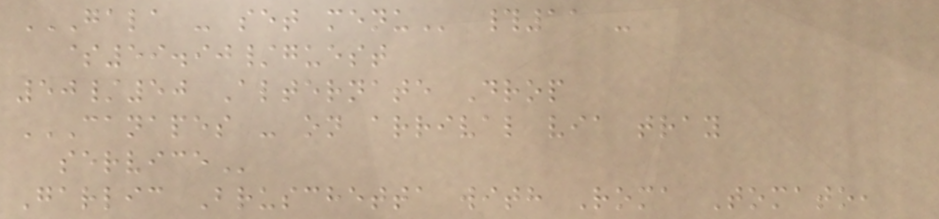GALA - SET MENU #11 -
$59.90/guest
50/50 Alternate Drop
CANAPES - ON ARRIVAL VIA TRAY
SERVICE
Garlic Bruschetta with Roma Tomato,
